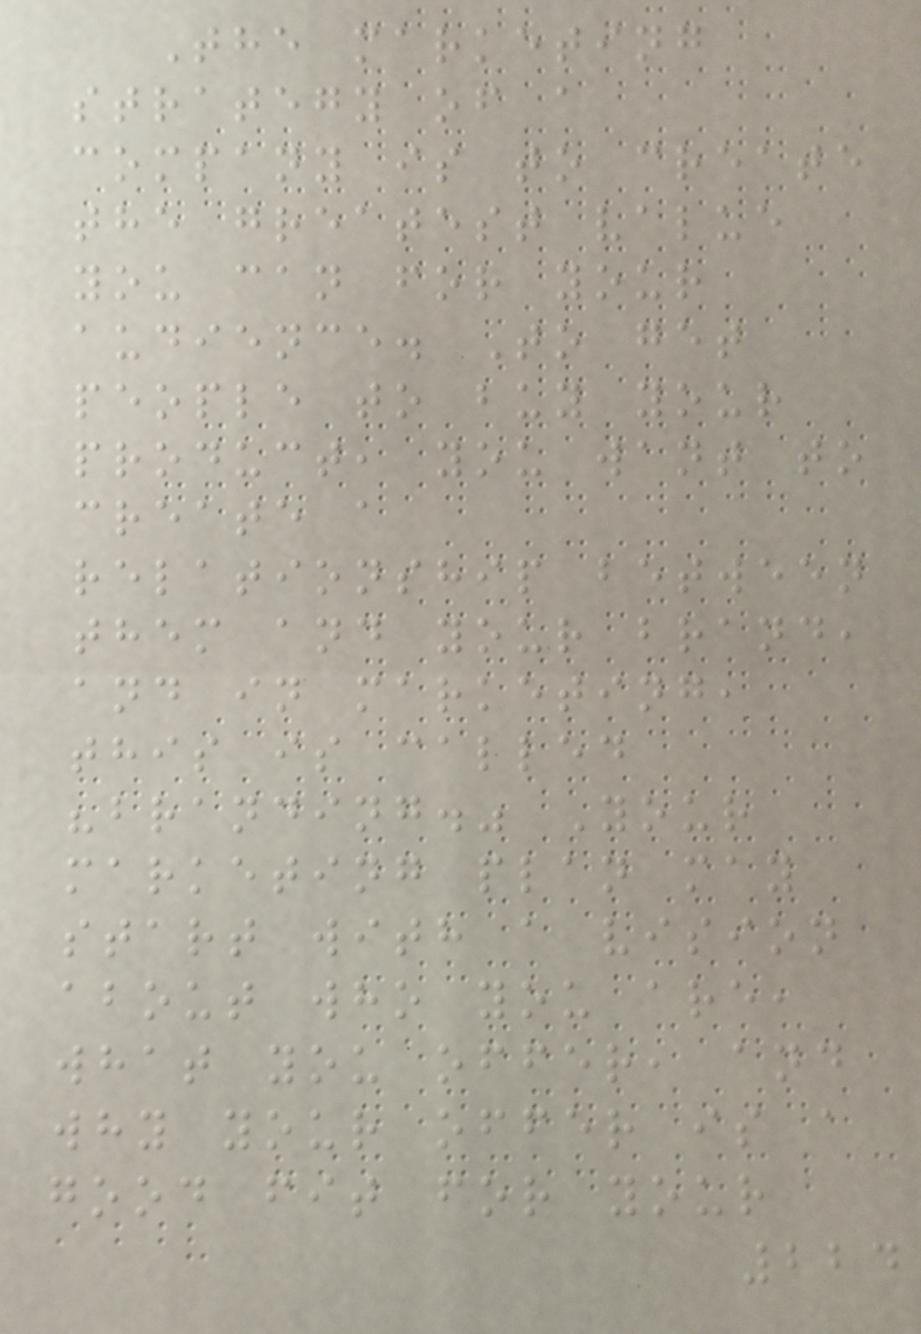The marketing
strategy of a
company is to create
the greatest value
you can for your
audience. To get
people to buy your
product, you want to
create a
relationship between
them and your brand,
and in marketing,
this is called
"branding." Your
marketing plan may
start with a vision
about who you are,
what you offer, and
why your offer is a
good fit for your
224
